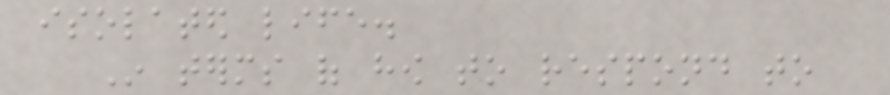isolated life.
In terms of how to respond to
